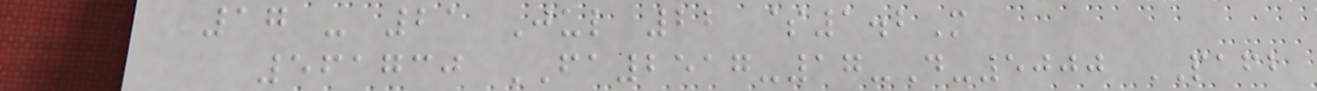17 - 21 Jul 22 $1.2M
561730 FA2517-17-D-5000 PAFB
